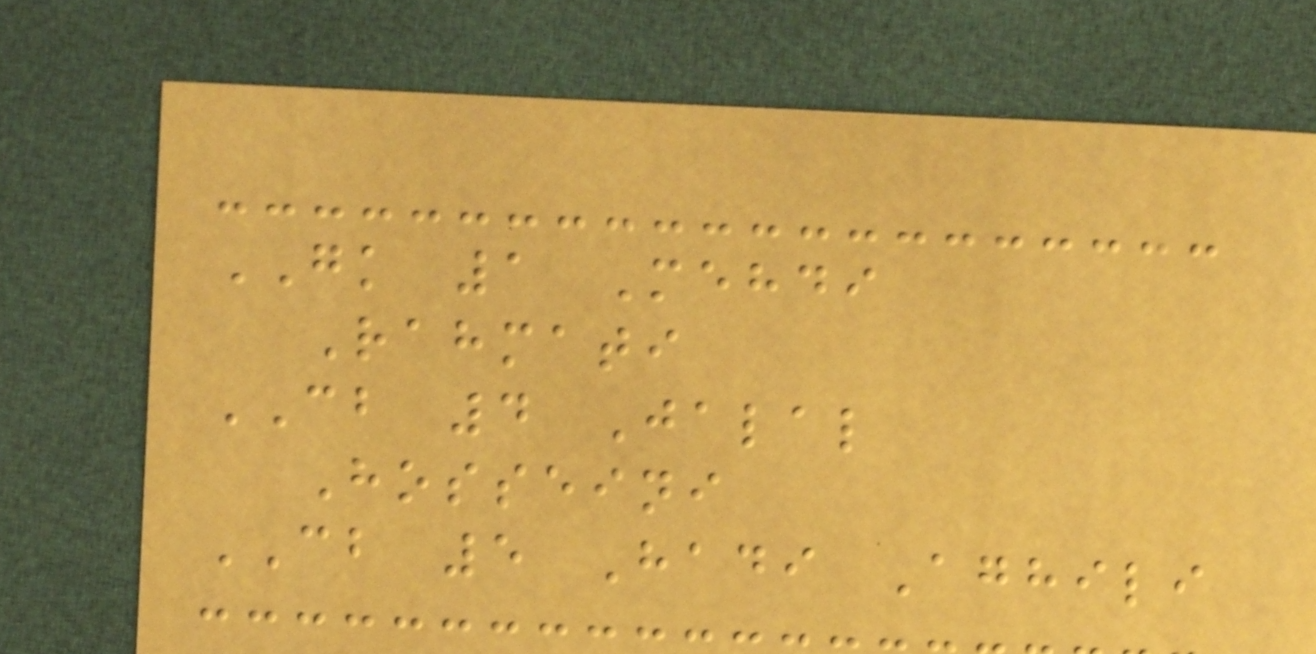GK 1 Mehdi
Rahmati
CB 4 Jalal
Hosseini
CB 5 Hadi Aghili
